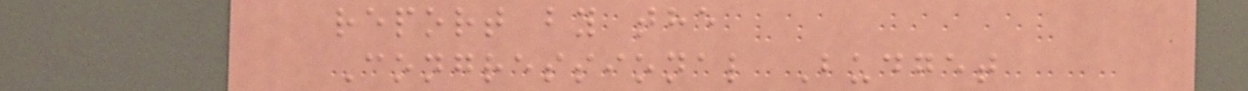report by the
Congressional Budget
